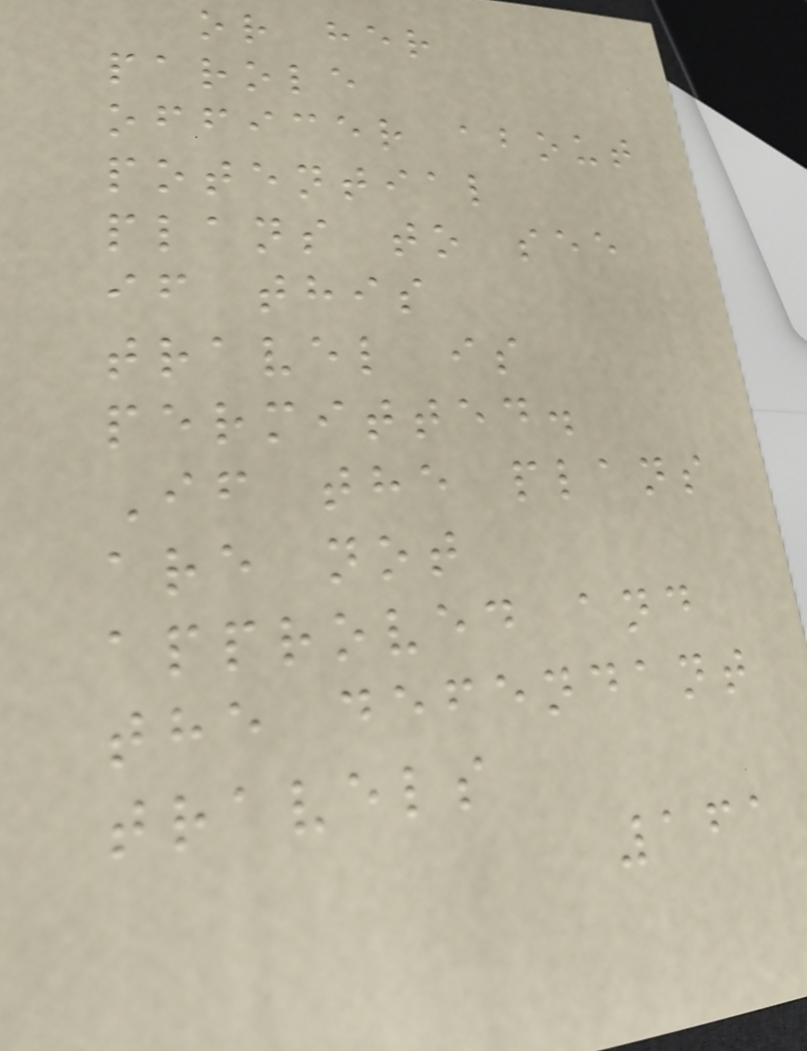or her
parole
officer about
potential
plans to see
if this
travel is
permitted.
If the plans
are not
approved and
the defendant
travels
161
